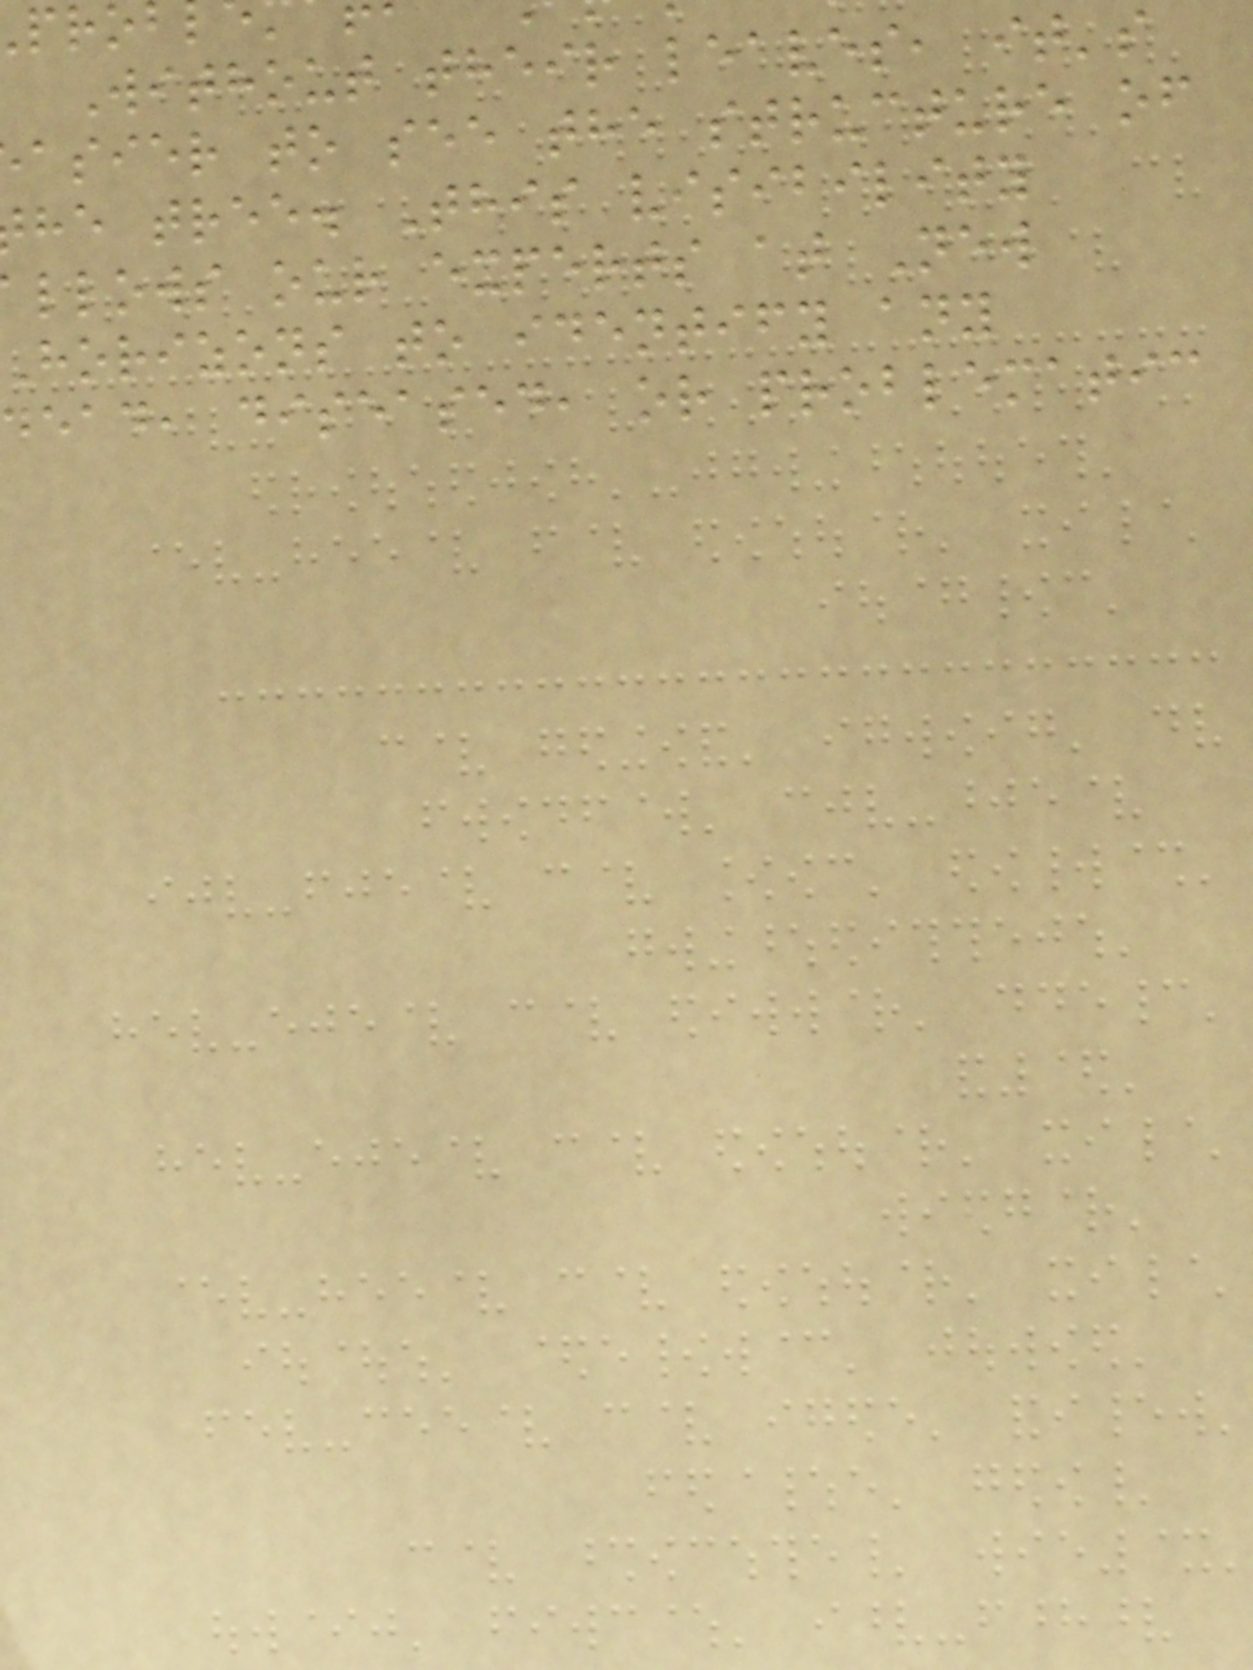Without their leaves, it's
asier to see the structure of
he tree. This visibility
llows our experts at New
horizons to identify any
dead, diseased, or problematic
